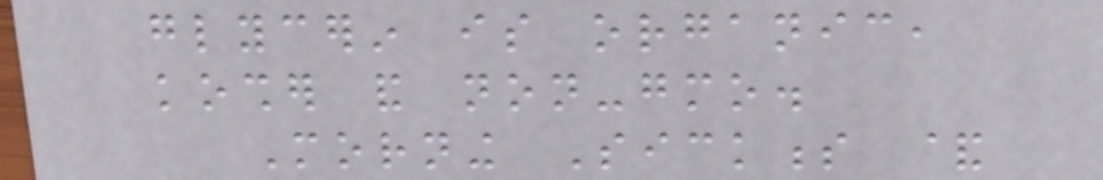glycerin is organic,
kosher and non-gmo.
Morning Sickness &
